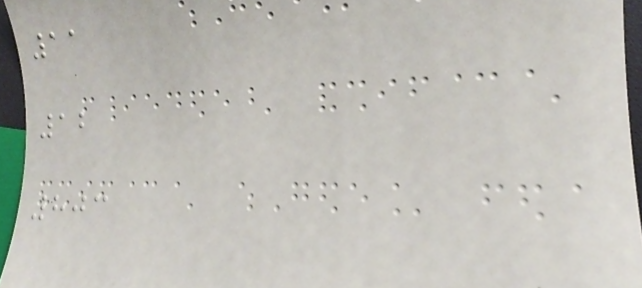11
12
803
